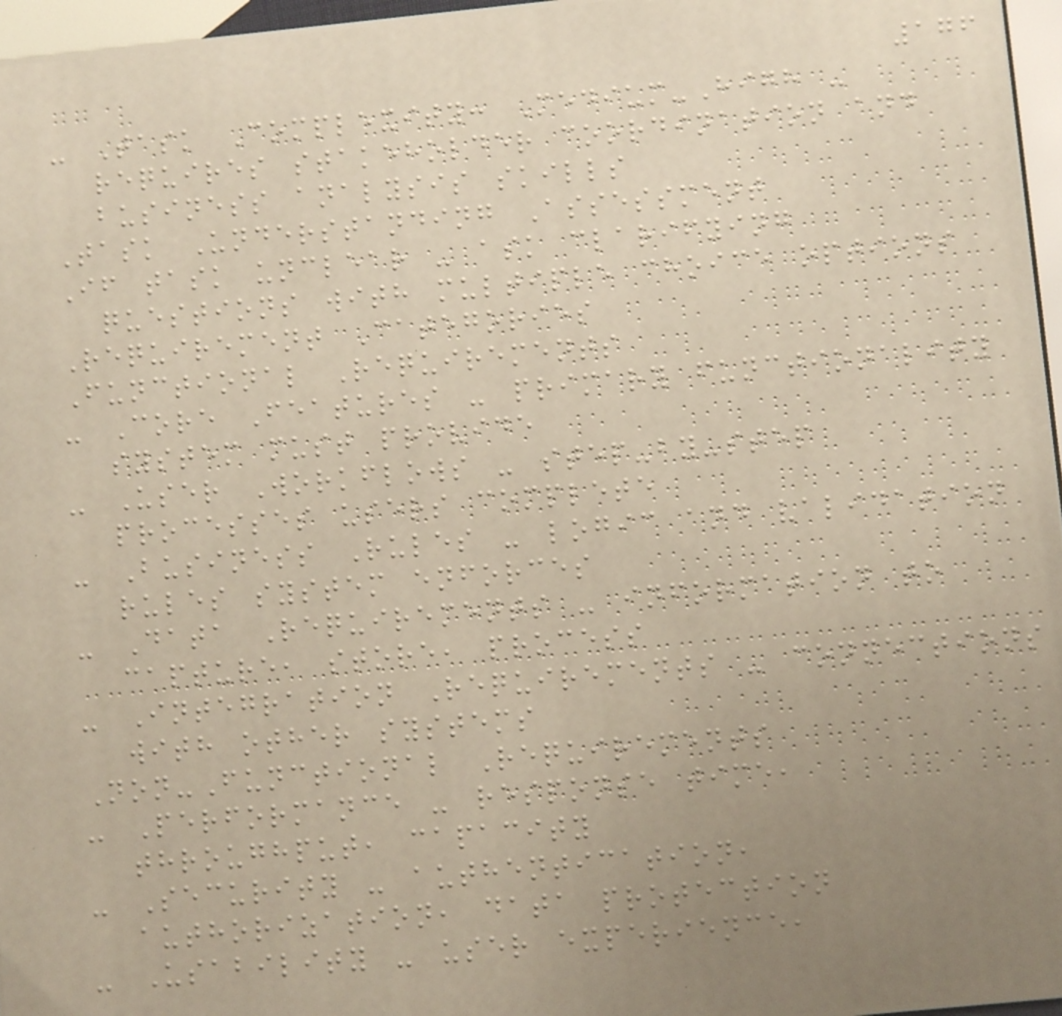176
- Task Complexity: Medium-High -
requires stakeholder coordination and
business analysis skills
Task Understanding Assessment
If task unclear - ask clarifying
questions with multiple choice options
Requirement Categories
Functional Requirements
- Core Features - primary functionality
system must provide
- User Workflows - step-by-step
processes users complete
- Business Rules - logic and validation
rules system enforces
- Data Requirements - information to
capture, store, process
- Integration Requirements - connections
with other systems
Non-Functional Requirements
- Performance - response time,
throughput, capacity
- Security - authentication,
authorization, data protection
- Usability - user experience,
